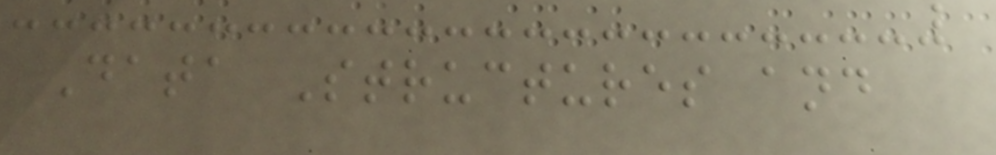Data Structures and
